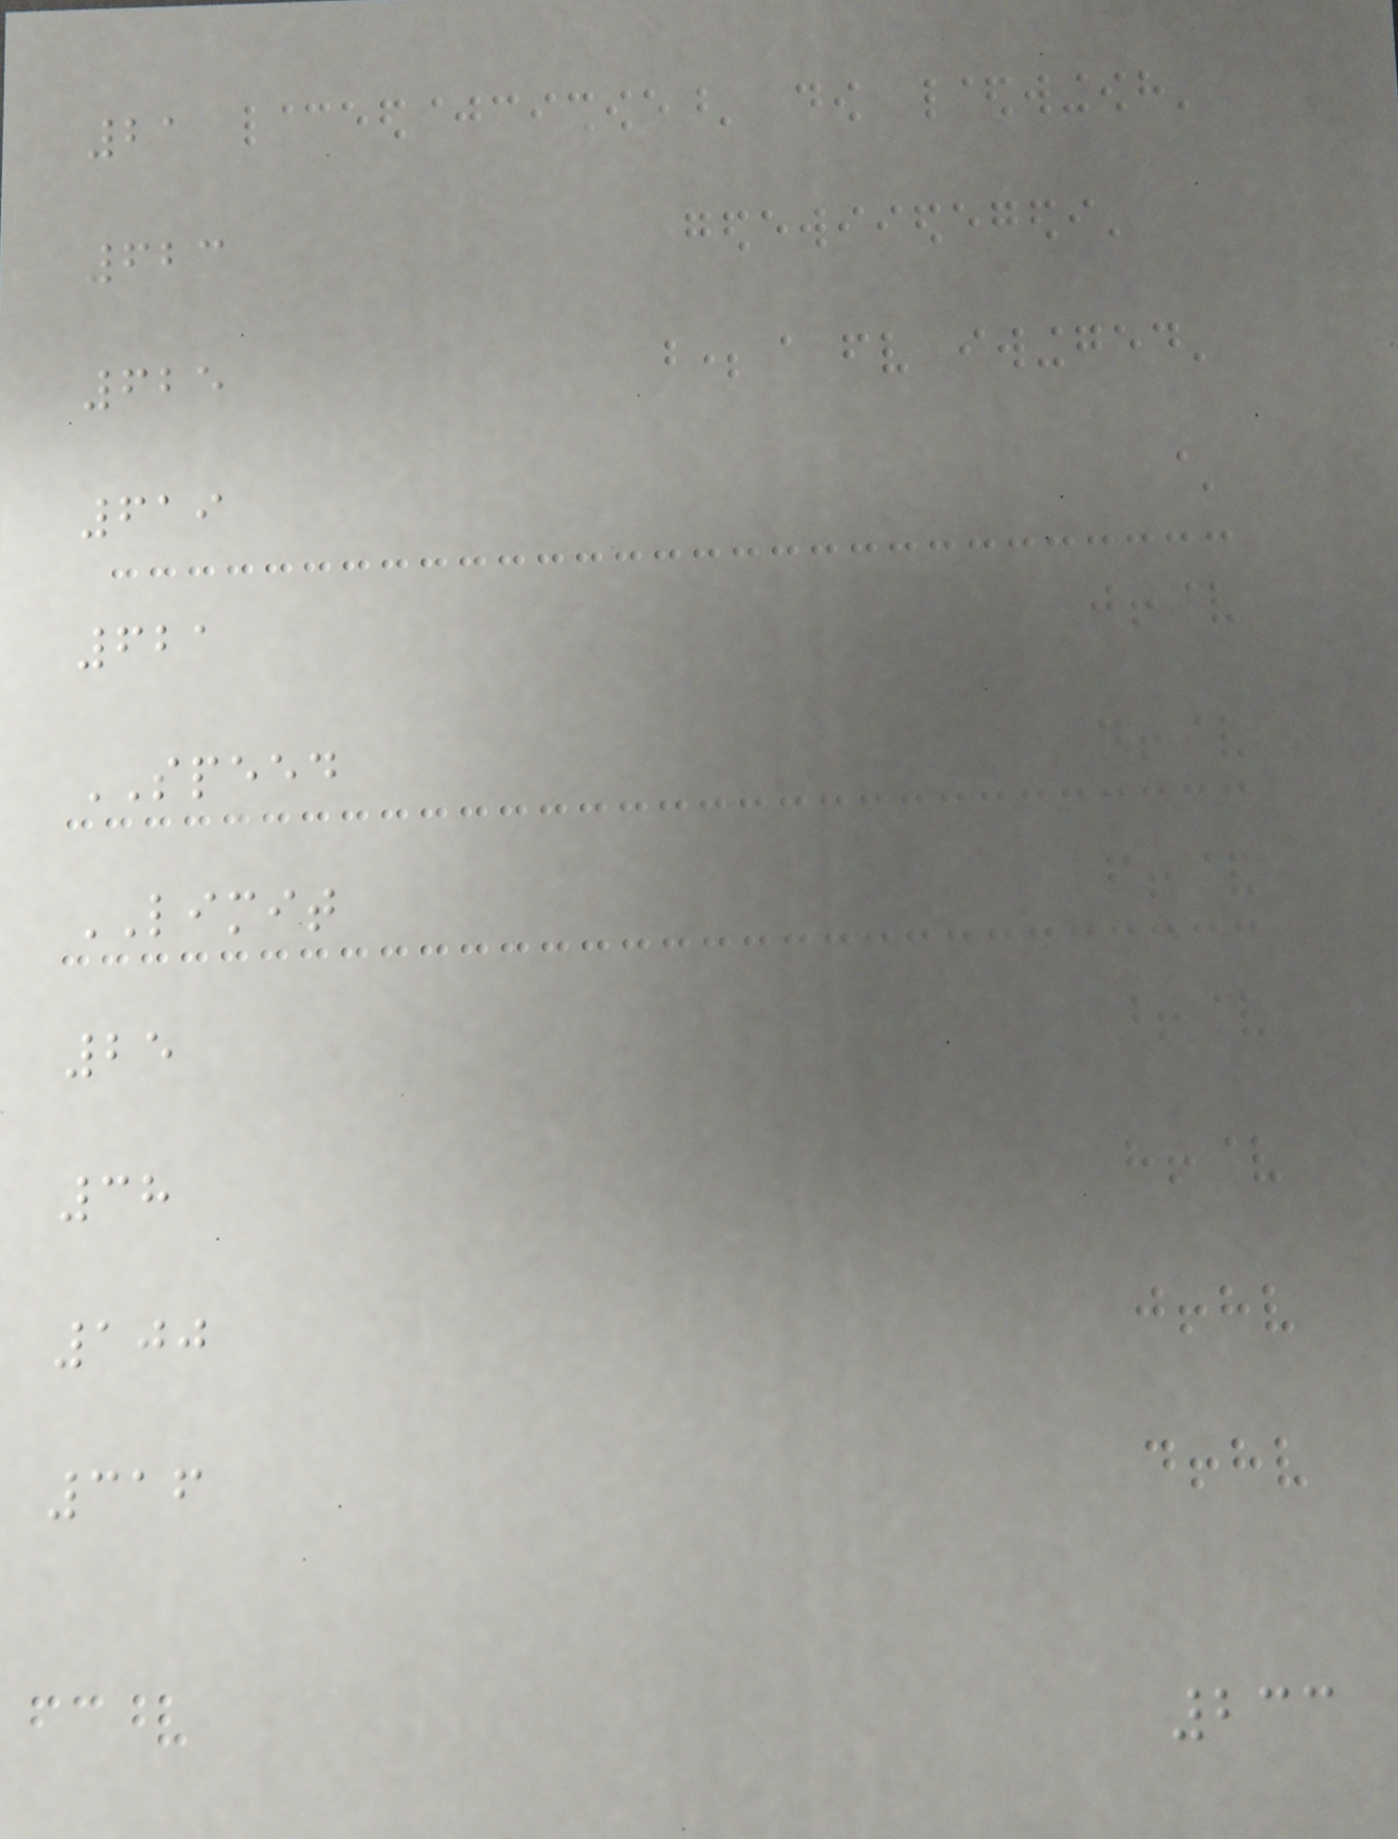21
623
625
619
621
SPEED
LIMIT
25
38
100
316
233
